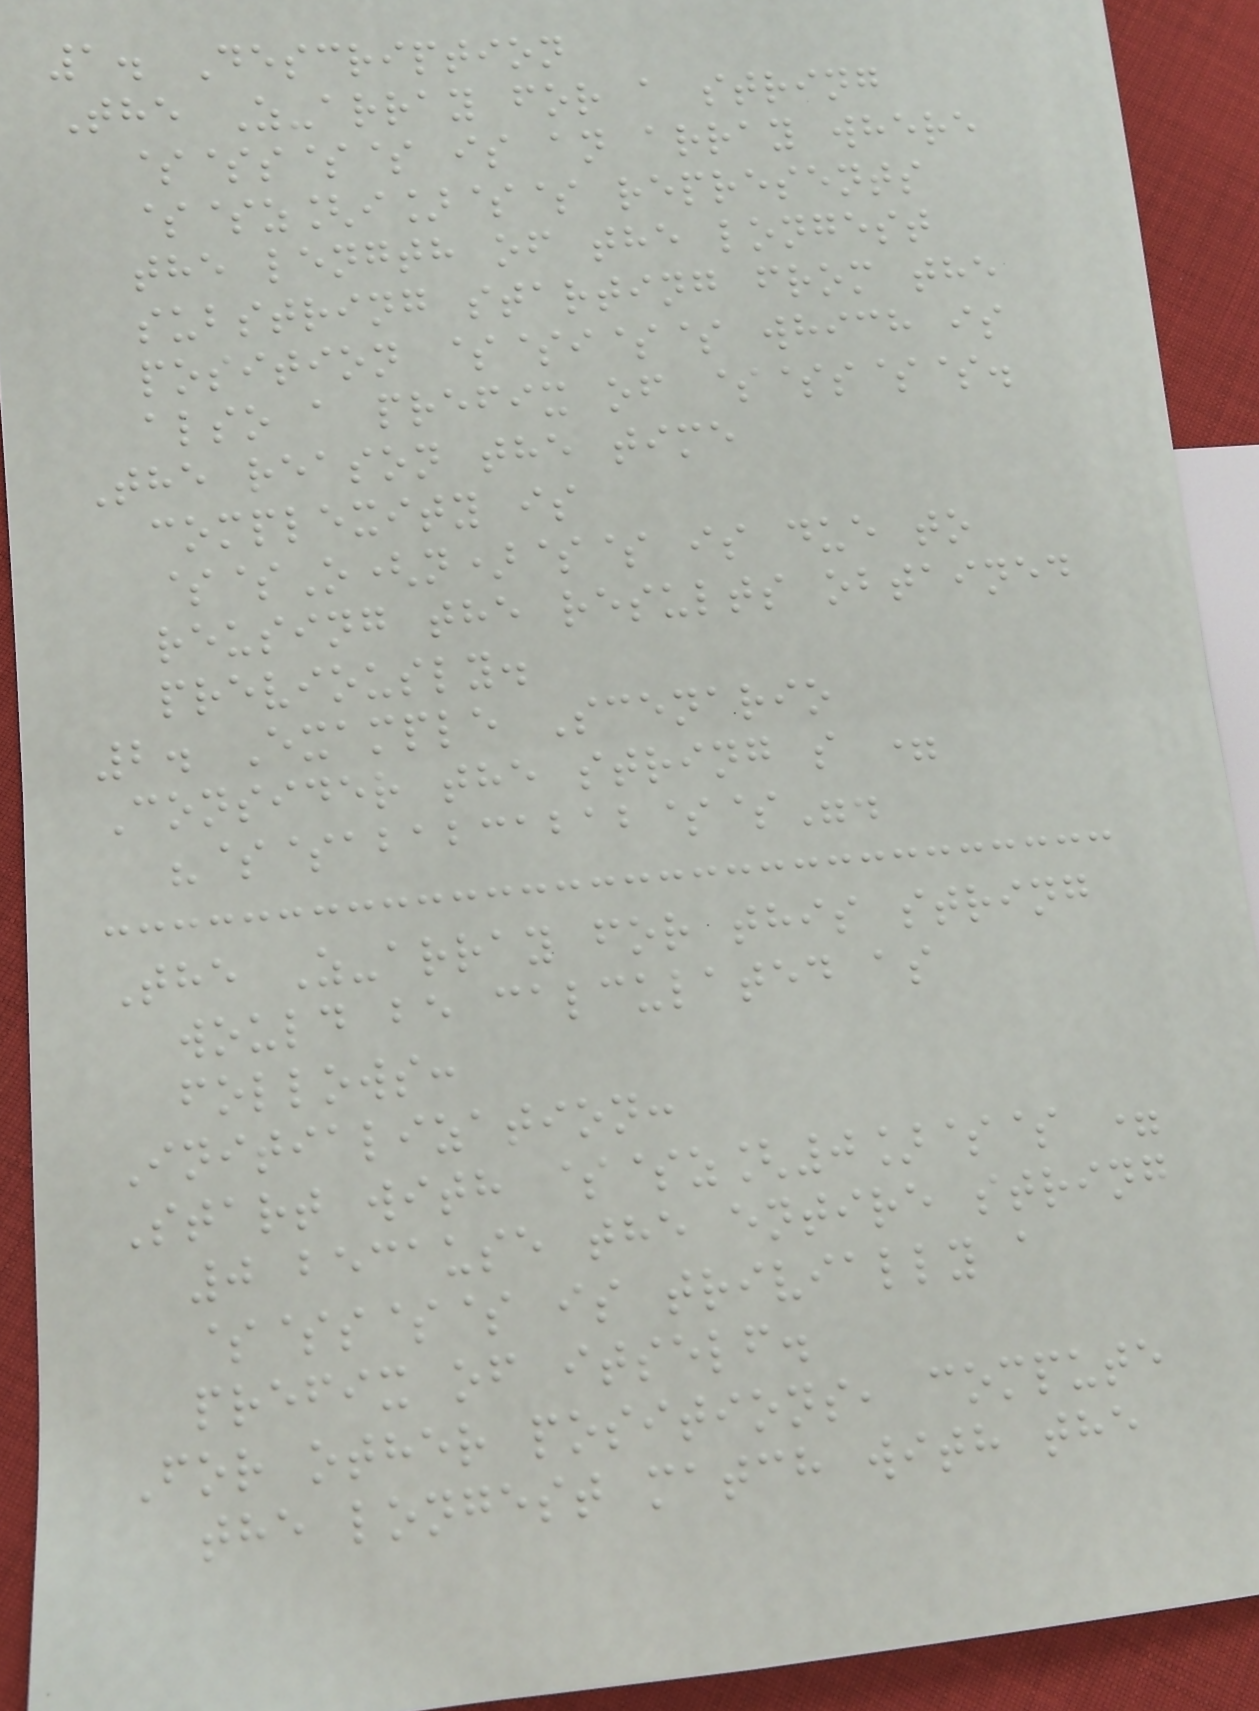1. Description
The Z-array for a string
$$s$$ is an array where
$$z[i]$$ represents
the length of the longest
substring starting from the
position $$i$$ which is
also a prefix of $$s$$.
The reason the time
complexity is
$$O(n)$$ is due to
reusing the results obtained
previously.
2. Example Scenario
Consider the string s =
"$$ababcabab$$".
The Z-array for this string
would be calculated as
follows:
Initialization:
Start with $$z[0]$$ =
0 because the entire string
$$s$$ is trivially a
prefix of itself.
For other positions, compute
the longest match with the
